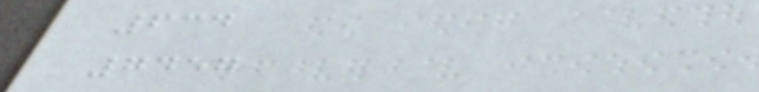634
7457
